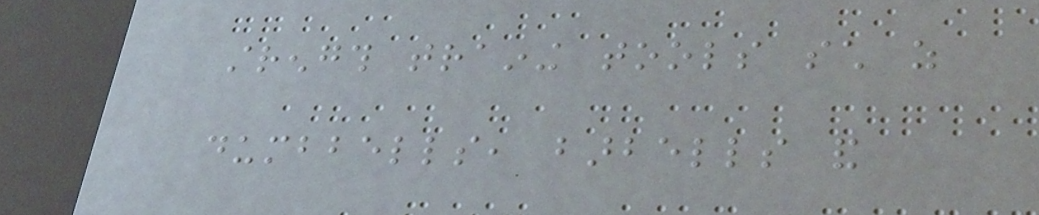strength training tools such as
dumbbells, barbells and
